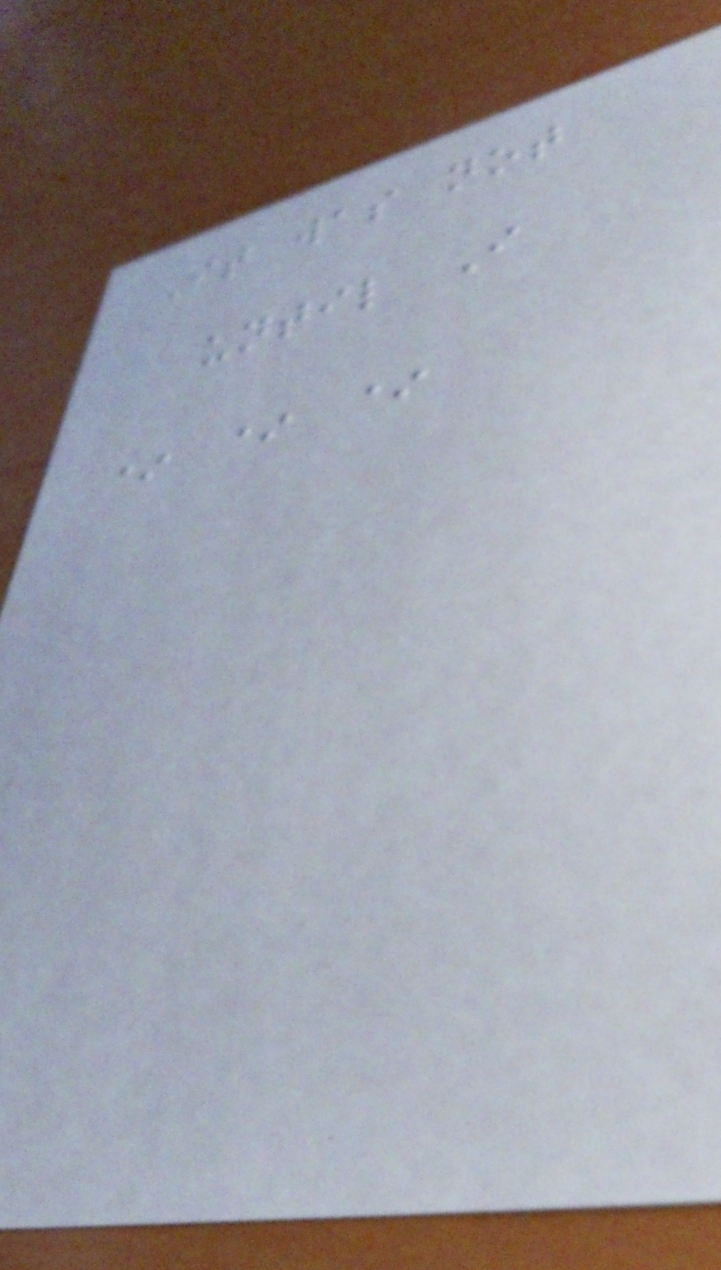It was not
until I
* * *
